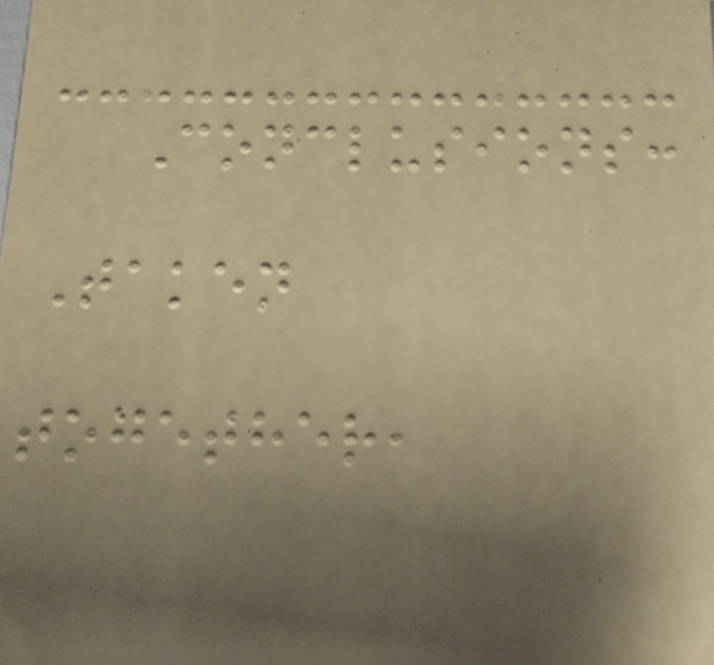Conclusions:
Taken
together,
